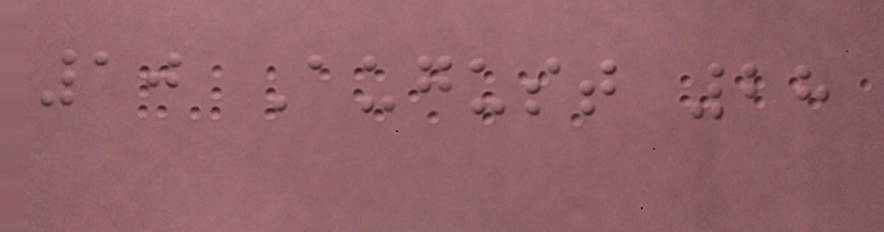10 August 28
